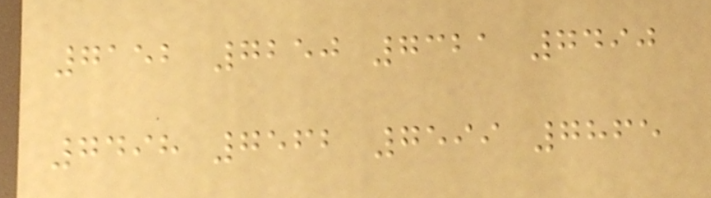7152 7250 7321 7490
7498 7562 7599 7865
